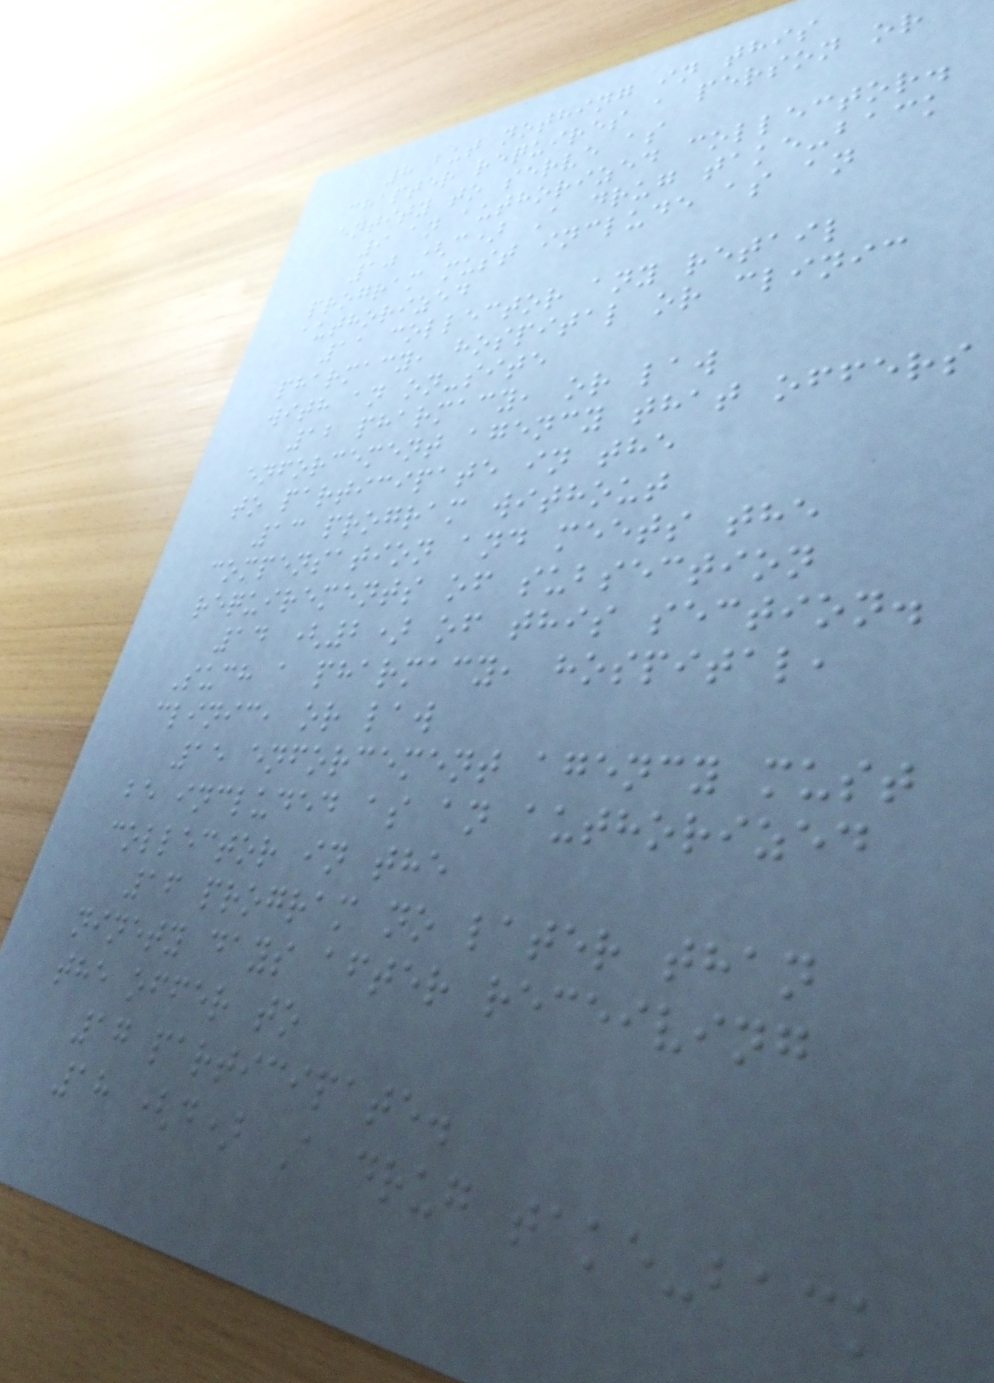8 but nothing in this
chapter requires a person or
entity to serve as
9 an authorized collector.
10 (c) A drug take-back
program must include as an
authorized
11 collector any retail
pharmacy, hospital or clinic
with an on-site
12 pharmacy, or law
enforcement agency that offers
to participate in the
13 program without
compensation and meets the
requirements of subsection
14 (2) of this section.
Such a pharmacy, hospital,
clinic, or law
15 enforcement agency must
be included as an authorized
collector in the
16 program no later than
ninety days after receiving
the offer to
17 participate.
18 (d) A drug take-back
